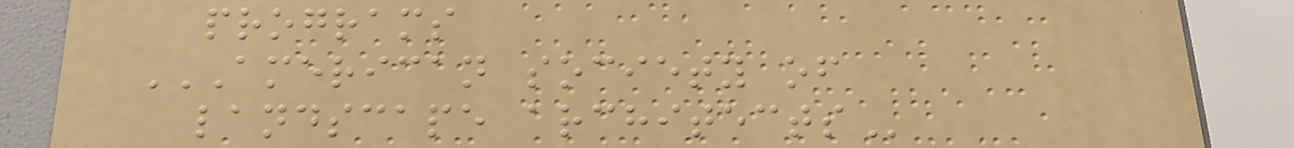programs
AMERICAN SOCIETY OF
LANDSCAPE ARCHITECTS
